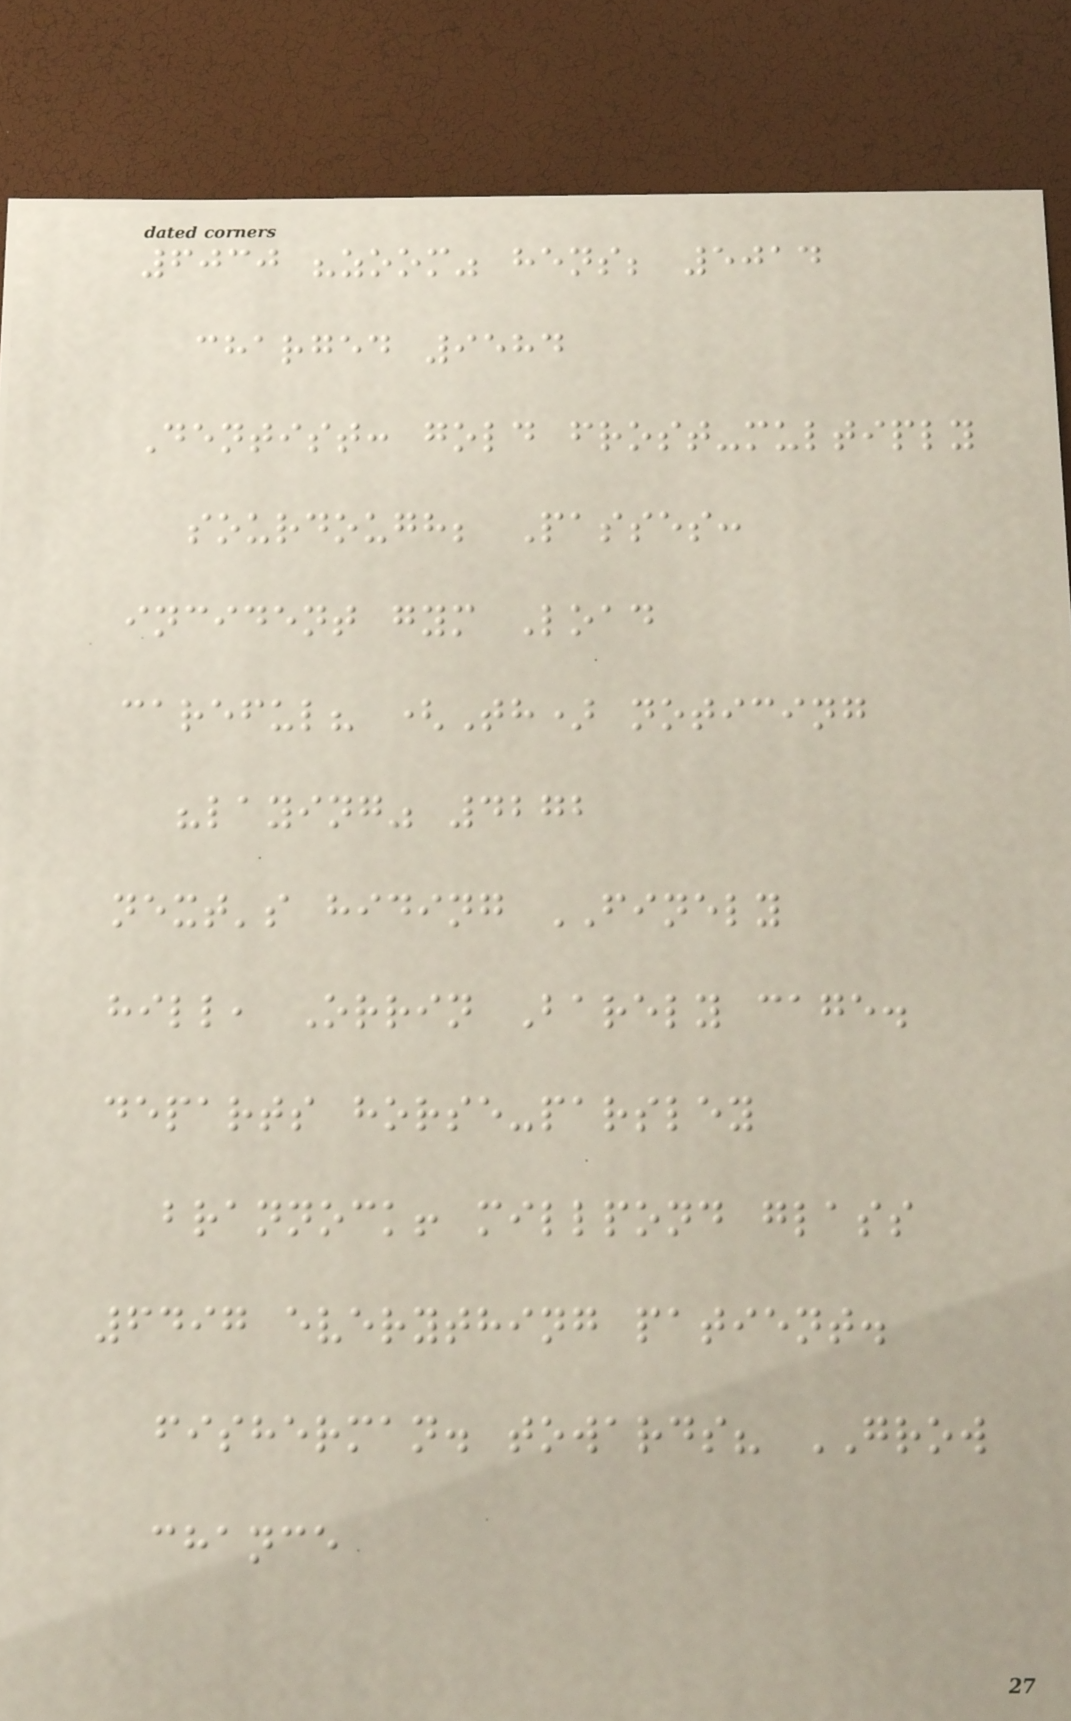6030 "zoom" hens; 5014
charged 9584
Dentist: gold frost-multiply
sourdough; Passes:
incident gym Load
careful? (Th) noticing
"laying" 4272
next's hiding FINELY
hill, Orrin Barely cage.
departs horse-parsley
brannock! millpond glass
6497 everything patient.
fisherman. towards? GROW
chance
